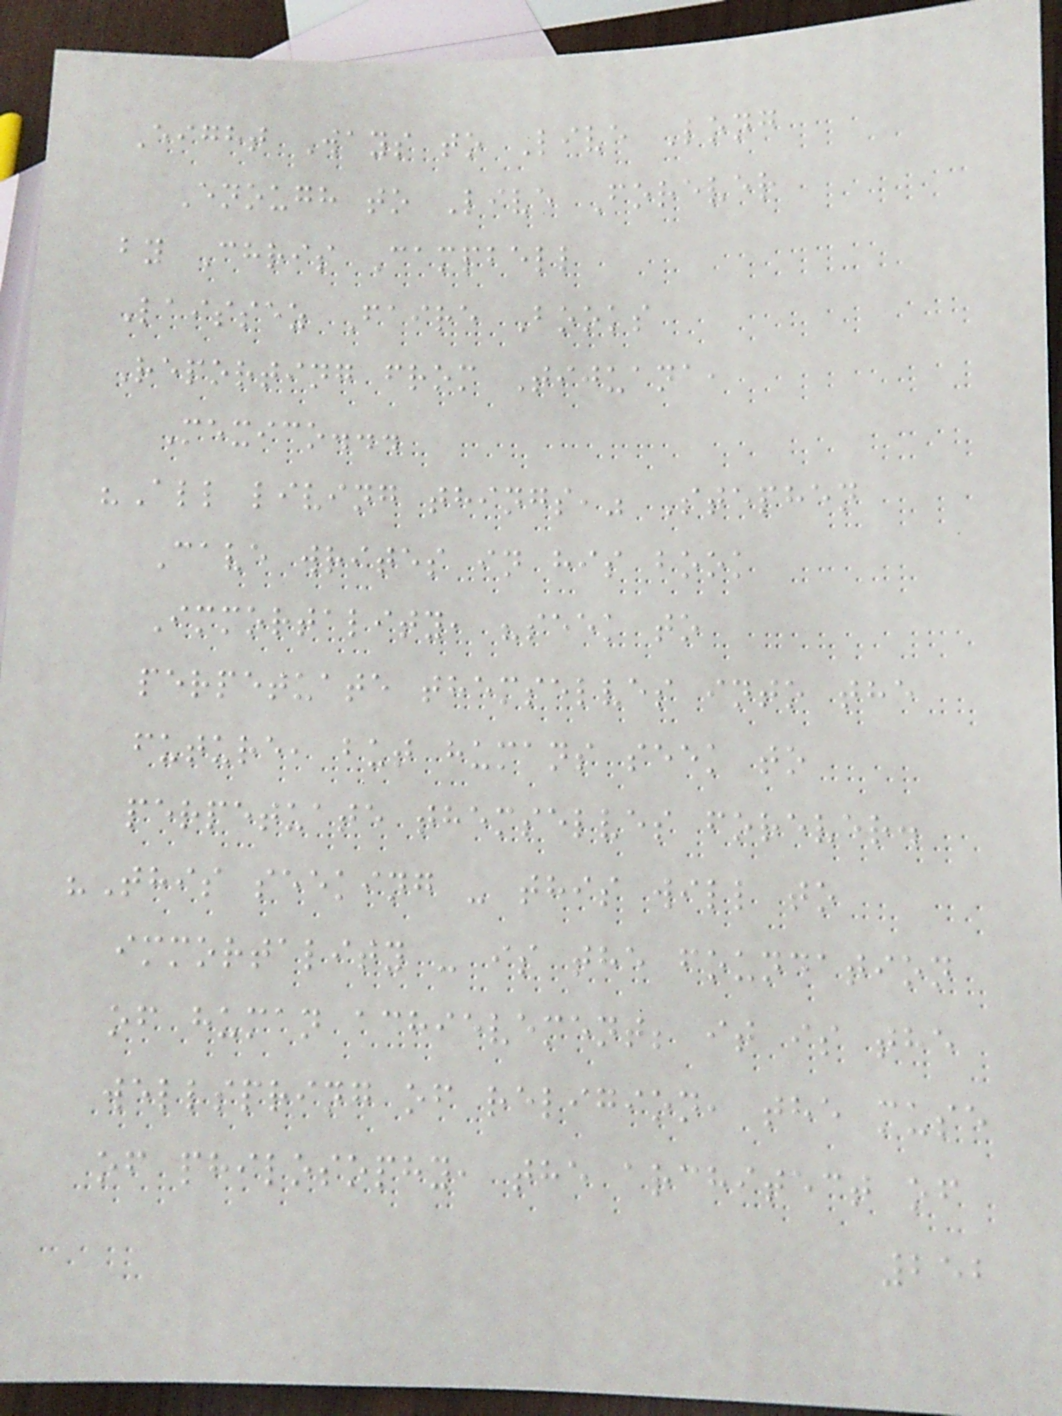Eight Ways to Live Long
Enough to Live Forever
by Chris Campbell
Laissez Faire Books
Reporting from Tijuana,
Mexico...
"All living things," Stephen
Cave writes in his book
Immortality, "seek to
perpetuate themselves into the
future, but humans seek to
perpetuate themselves forever.
"This seeking - this will to
immortality - is the foundation
of human achievement; it is the
wellspring of religion, the muse
of philosophy, the architect of
252
